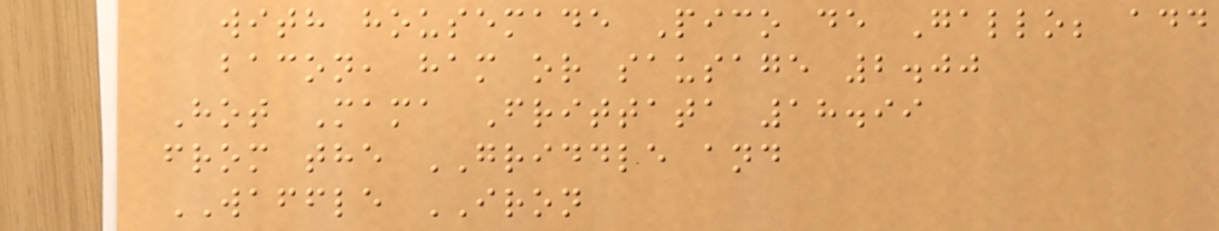with housemade Pico de Gallo; add
bacon, ham or sausage 2.00
Hot Mama Frittata 18.99
from the GRIDDLE and
WAFFLE IRON
